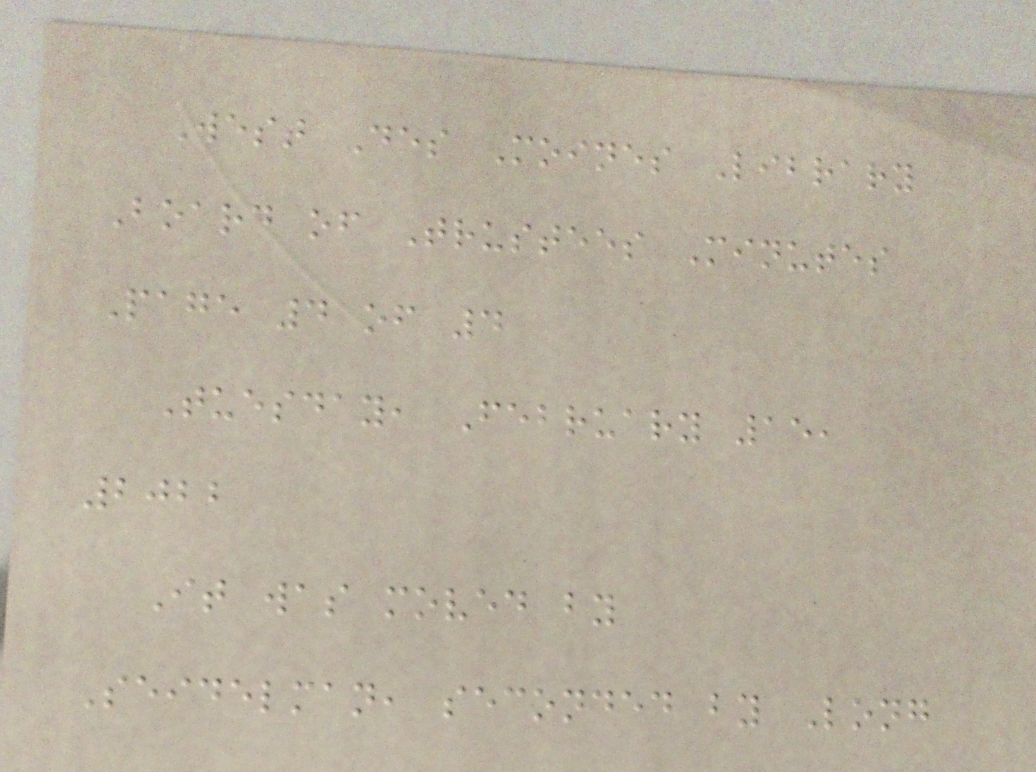West Des Moines Library
Board of Trustees Minutes
Page 4 of 4
Tuesday, February 15,
2022
It was moved by
Seidelman, seconded by Long
